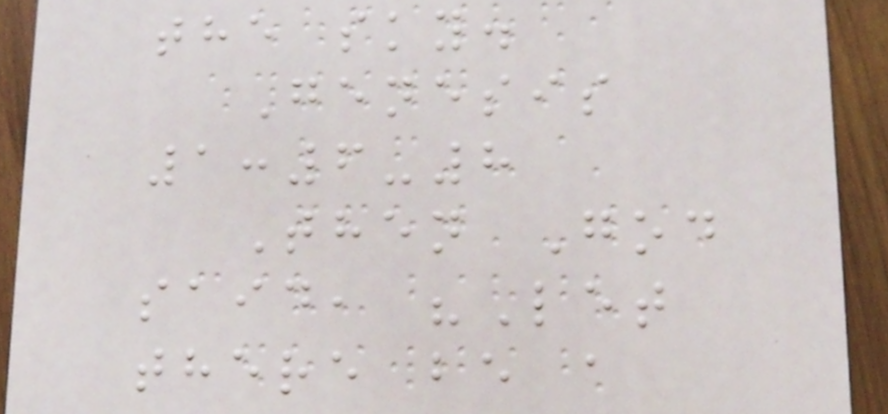the sky.
Genesis
1:6-8
Then God
said, "Let
there be a
